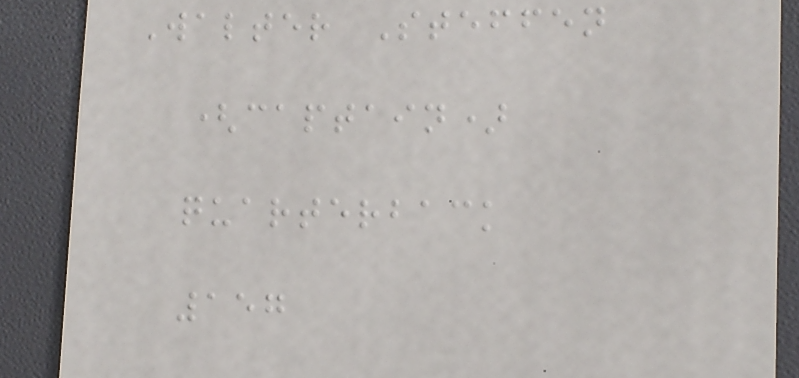Walter Steffen
(captain)
quarterback
157
